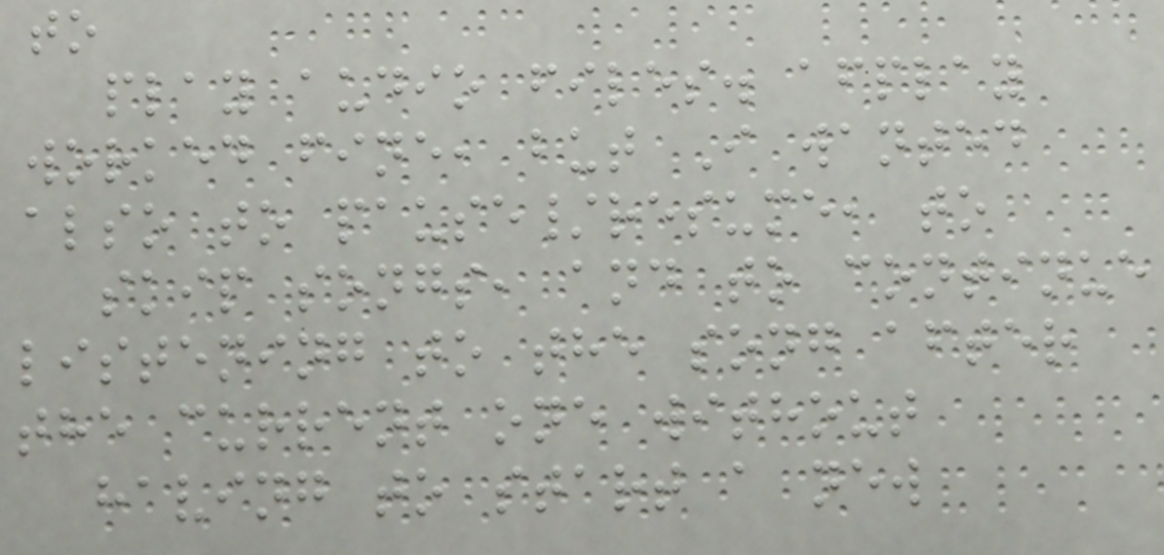to
play audio files. afplay
worked fine, but I wanted
also to pause/resume, to
skip songs, and to continue
listening to the song after
the current one without
having to start a new
